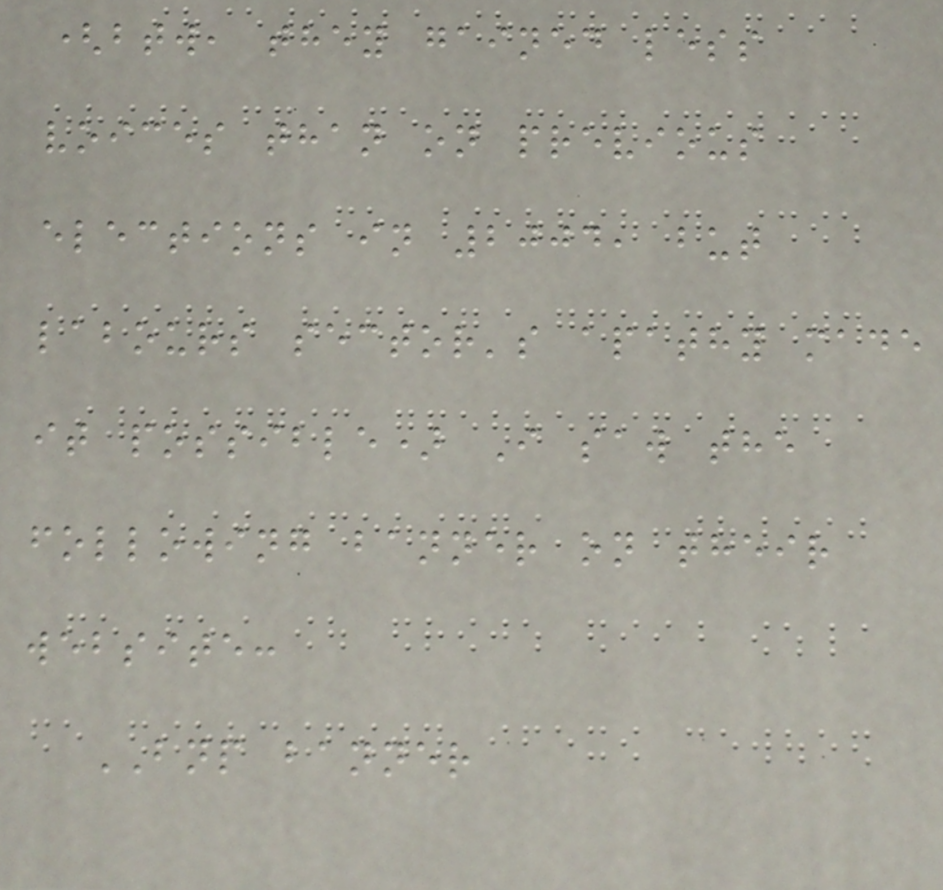(btw, they gained less
voices than on previous
elections in 2004, but
labours sector's apathy made
it possible) I saw the
following banner on their
website:
BNP banner
